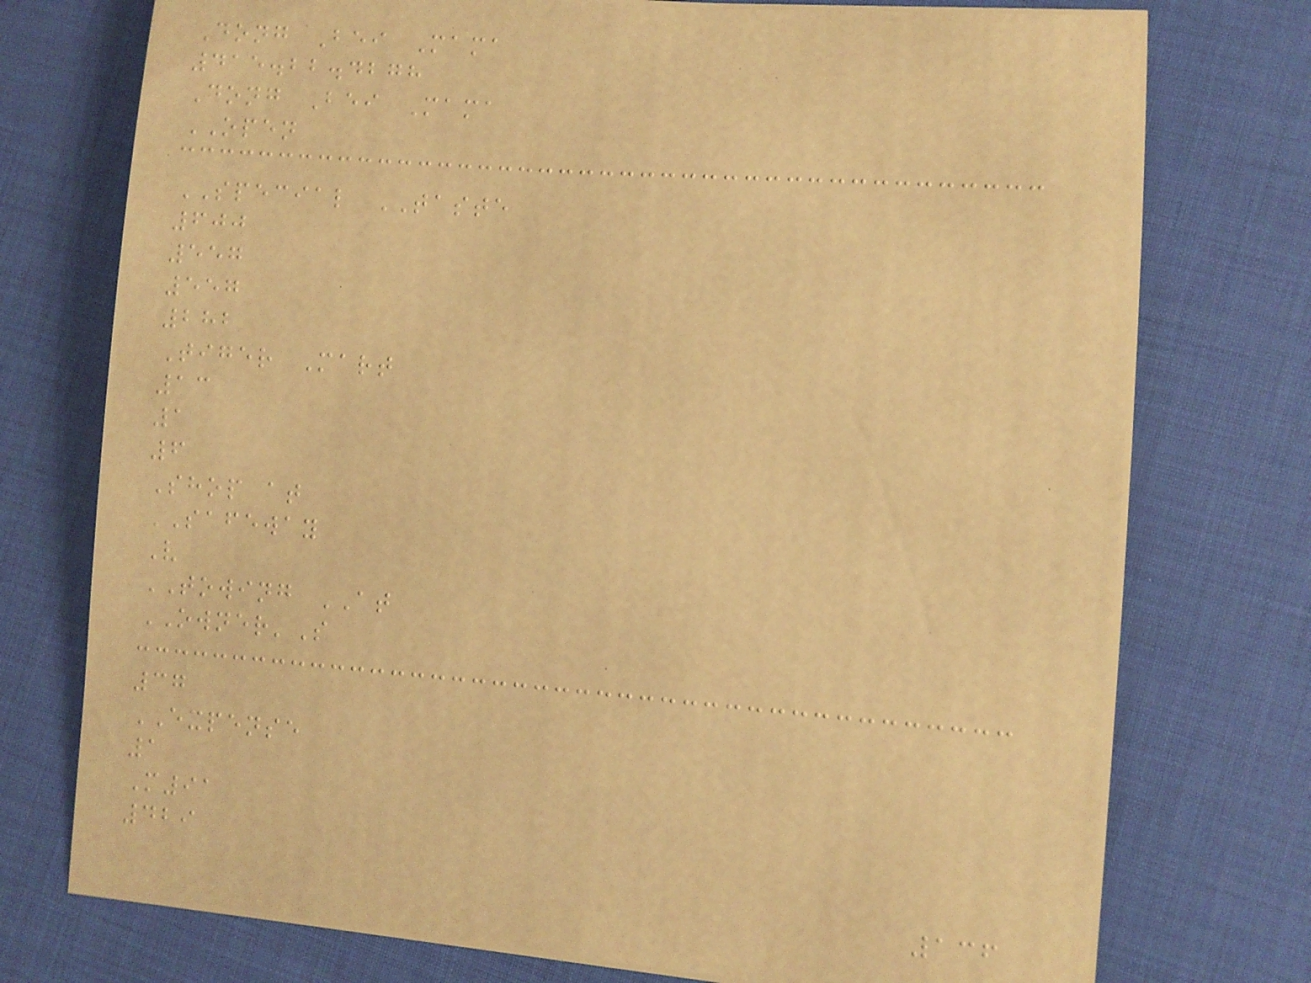Dong Bei Mama
415.22.4278
Dong Bei Mama
OPEN
SPECIAL TASTE
600
557
557
282
Tiger Mart
13
1
6
Shop at
SAFEWAY
V
TOWING AT
OWNER'S
37
EXPENSE
1
M91
429
136
